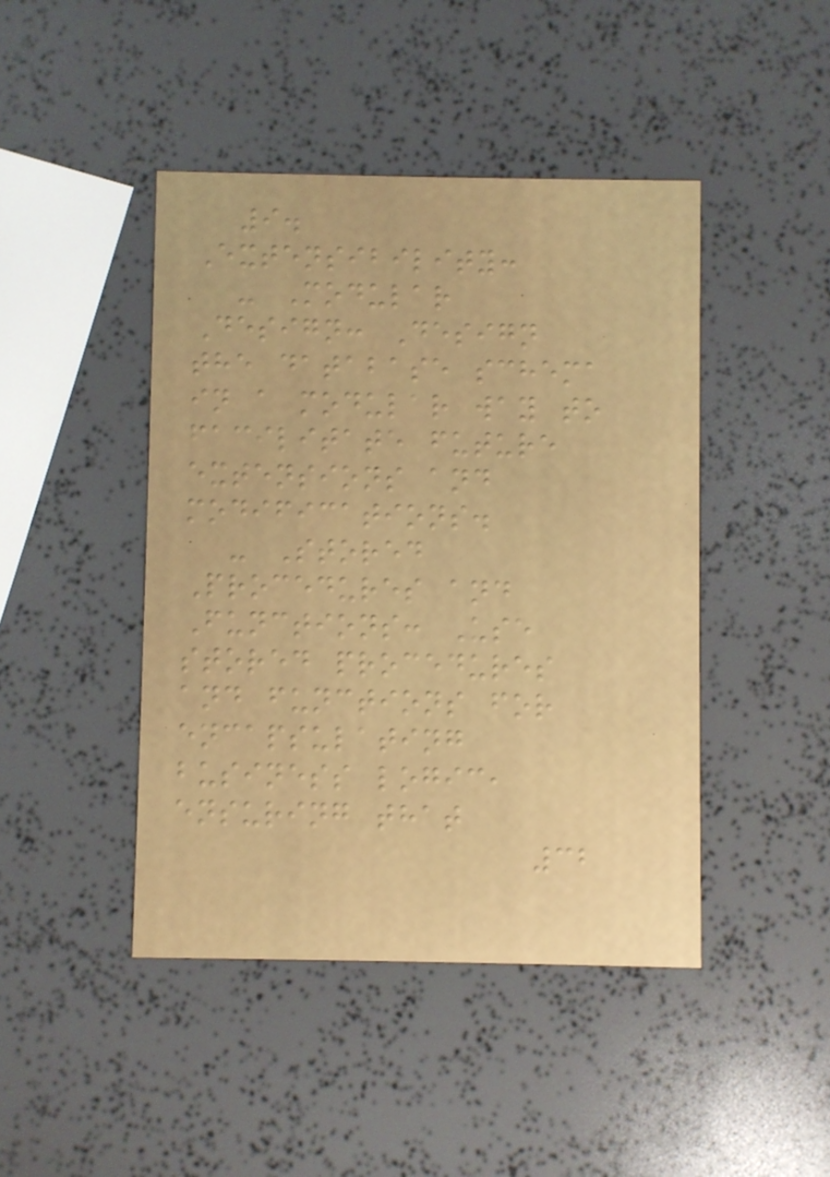9.
Extensibility:
- Modular
Design: Design
the database schema
in a modular way to
facilitate future
extensions and
modifications.
- Stored
Procedures and
Functions: Use
stored procedures
and functions for
encapsulating
business logic,
ensuring that
32
